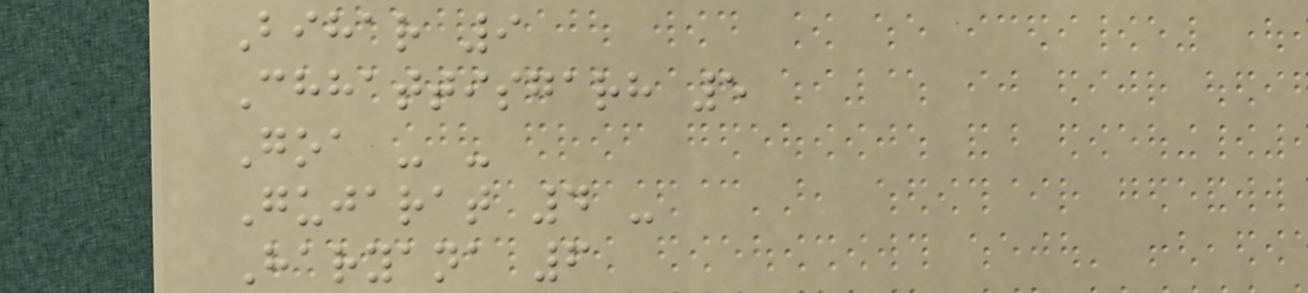Bihar 9
Chhattisgarh 5
Goa - -
Gujarat 4 -
Haryana 6
